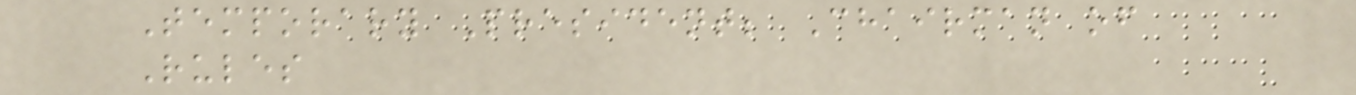Temporary President; Chairman of
Rules
